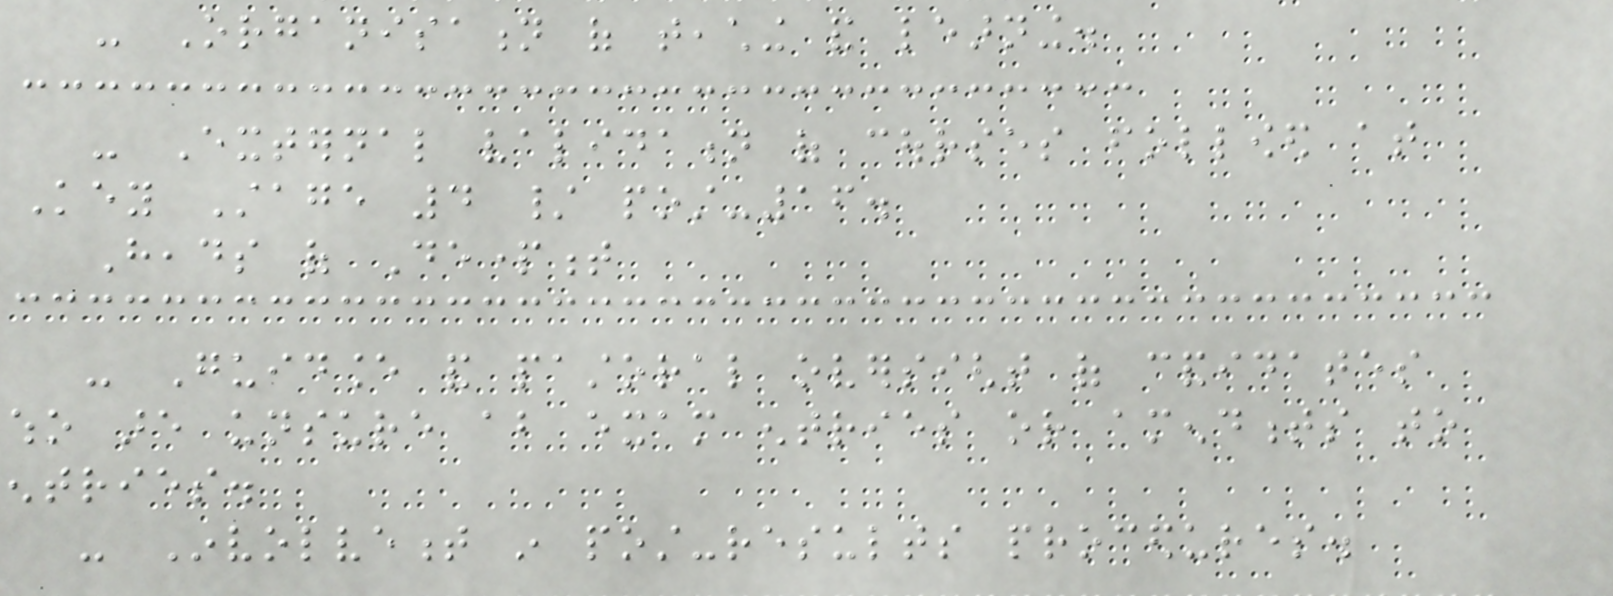- Organisation of teaching and learning.
- External validation of courses followed at
Key Stage 4 / post-16.
Heads of Department
- Guidance and pastoral oversight of candidates
who are unsure about exam entries or amendments to
entries.
- Involvement in post-results procedures.
